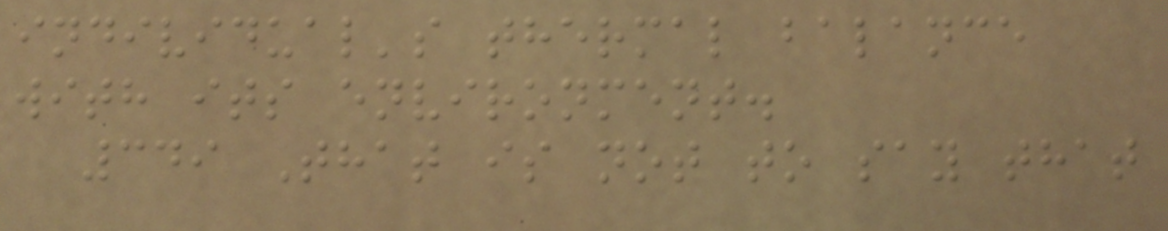individual's thermal balance
with its environment.
349 That is not to say that
